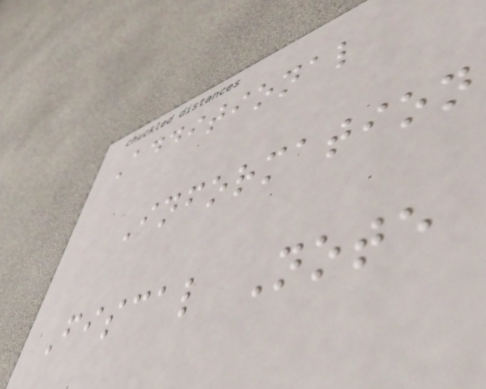Additional
Information
Fiscal Note
